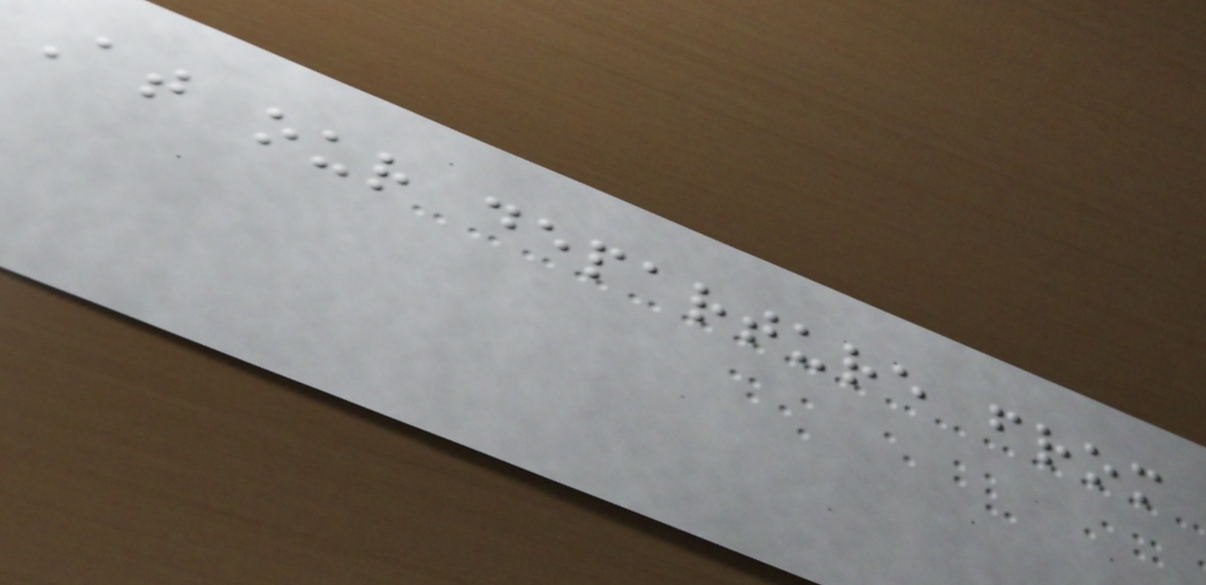At our departure from
